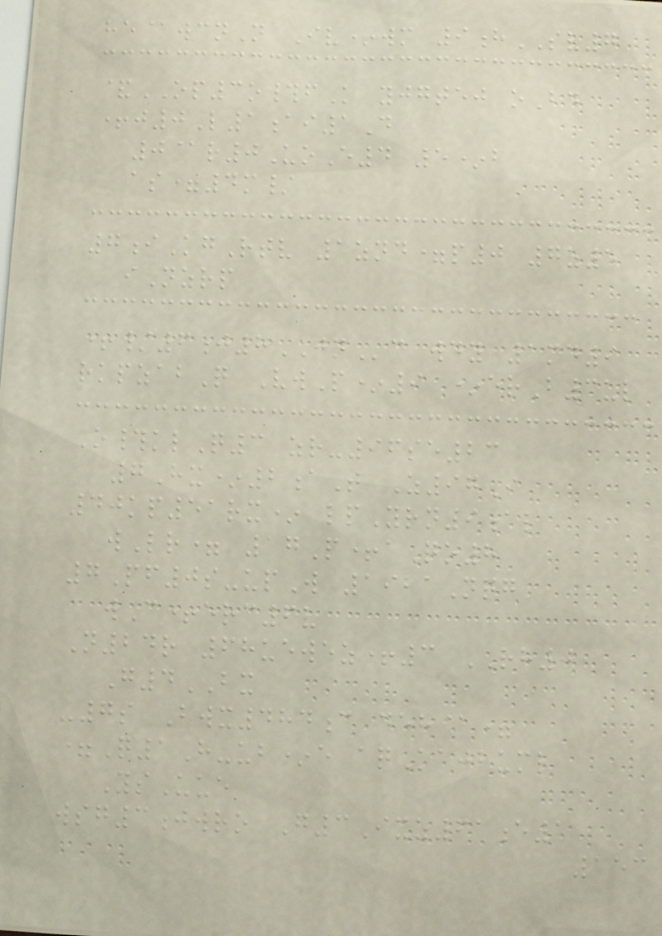he@wcnN Iv*wm 9hSV7
&OP3o#fK yjgtej oBd
+j0L1ai1D
0@r0UoE4 5*b
as=4m/
7iKgRtv 1znd=p0 7z5
iNzrp
+/6j8JNc wdy 1md9
rkpzabQ VwP*9 *erB3ul
O#klQ3 zr-96se23
7Hx*2aT Z97I
40kp51rx* lpYrn9al
wLr= 17P+aQo8
7Pf0s-upW 1921Nqg
wC+erc6v
N24r 68uewez+3 RH0
G4BX
-7s Bwx484c deh@=
=Q1H-ub*e aqKajbuml
YsUue
wsg3jwro G3Ixz61e1
153
